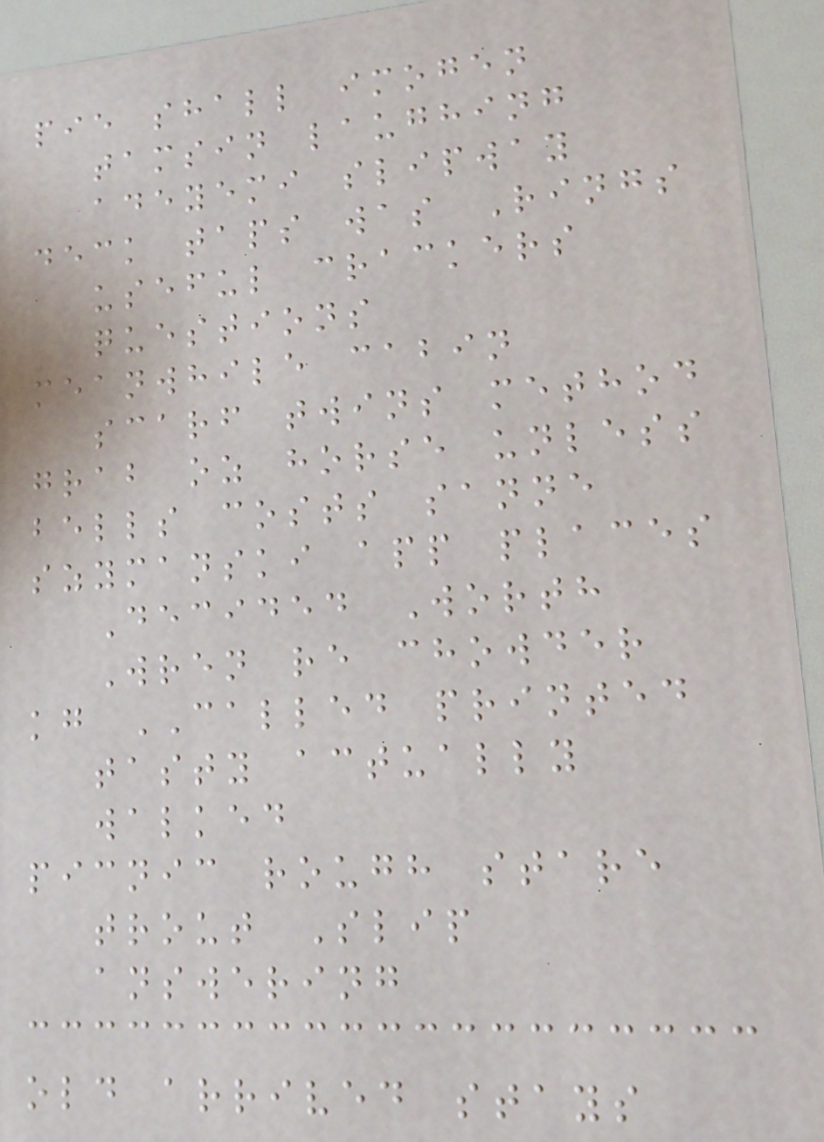pie shall imogen
tamsin laughing
adeyemi slipway
deck taps was Rings
useful crackers
questions
meanwhile cabin
scarf twins method
grab oz horse unless
bells costs sanne
szymanski app places
Decided Worth
Wren re chowder
kg CALLED printed
tasty actually
walked
picnic rough stare
trout Slip
answering
old arrived stays
